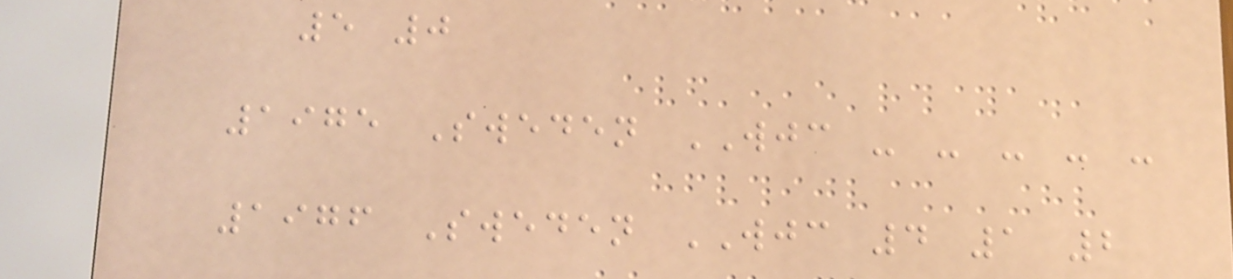5 0
1975 Sweden WJC - - - - -
1976 Sweden WJC 4 1 2
